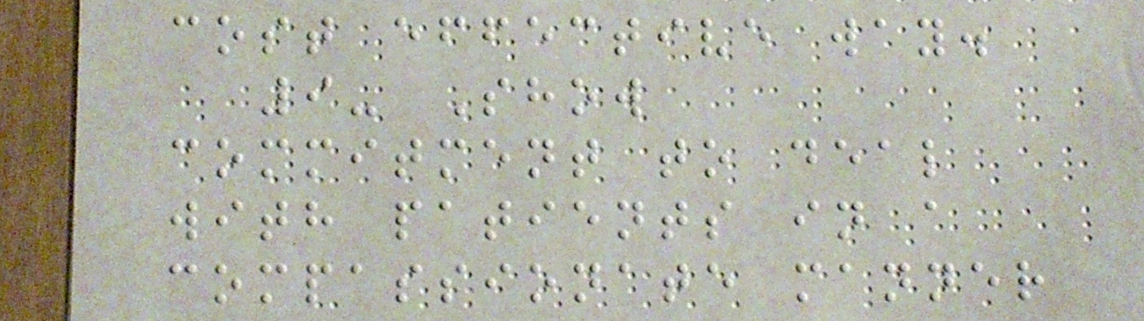cost effective way.
9- Show
commitment to deal
with patients in a
compassionate manner
